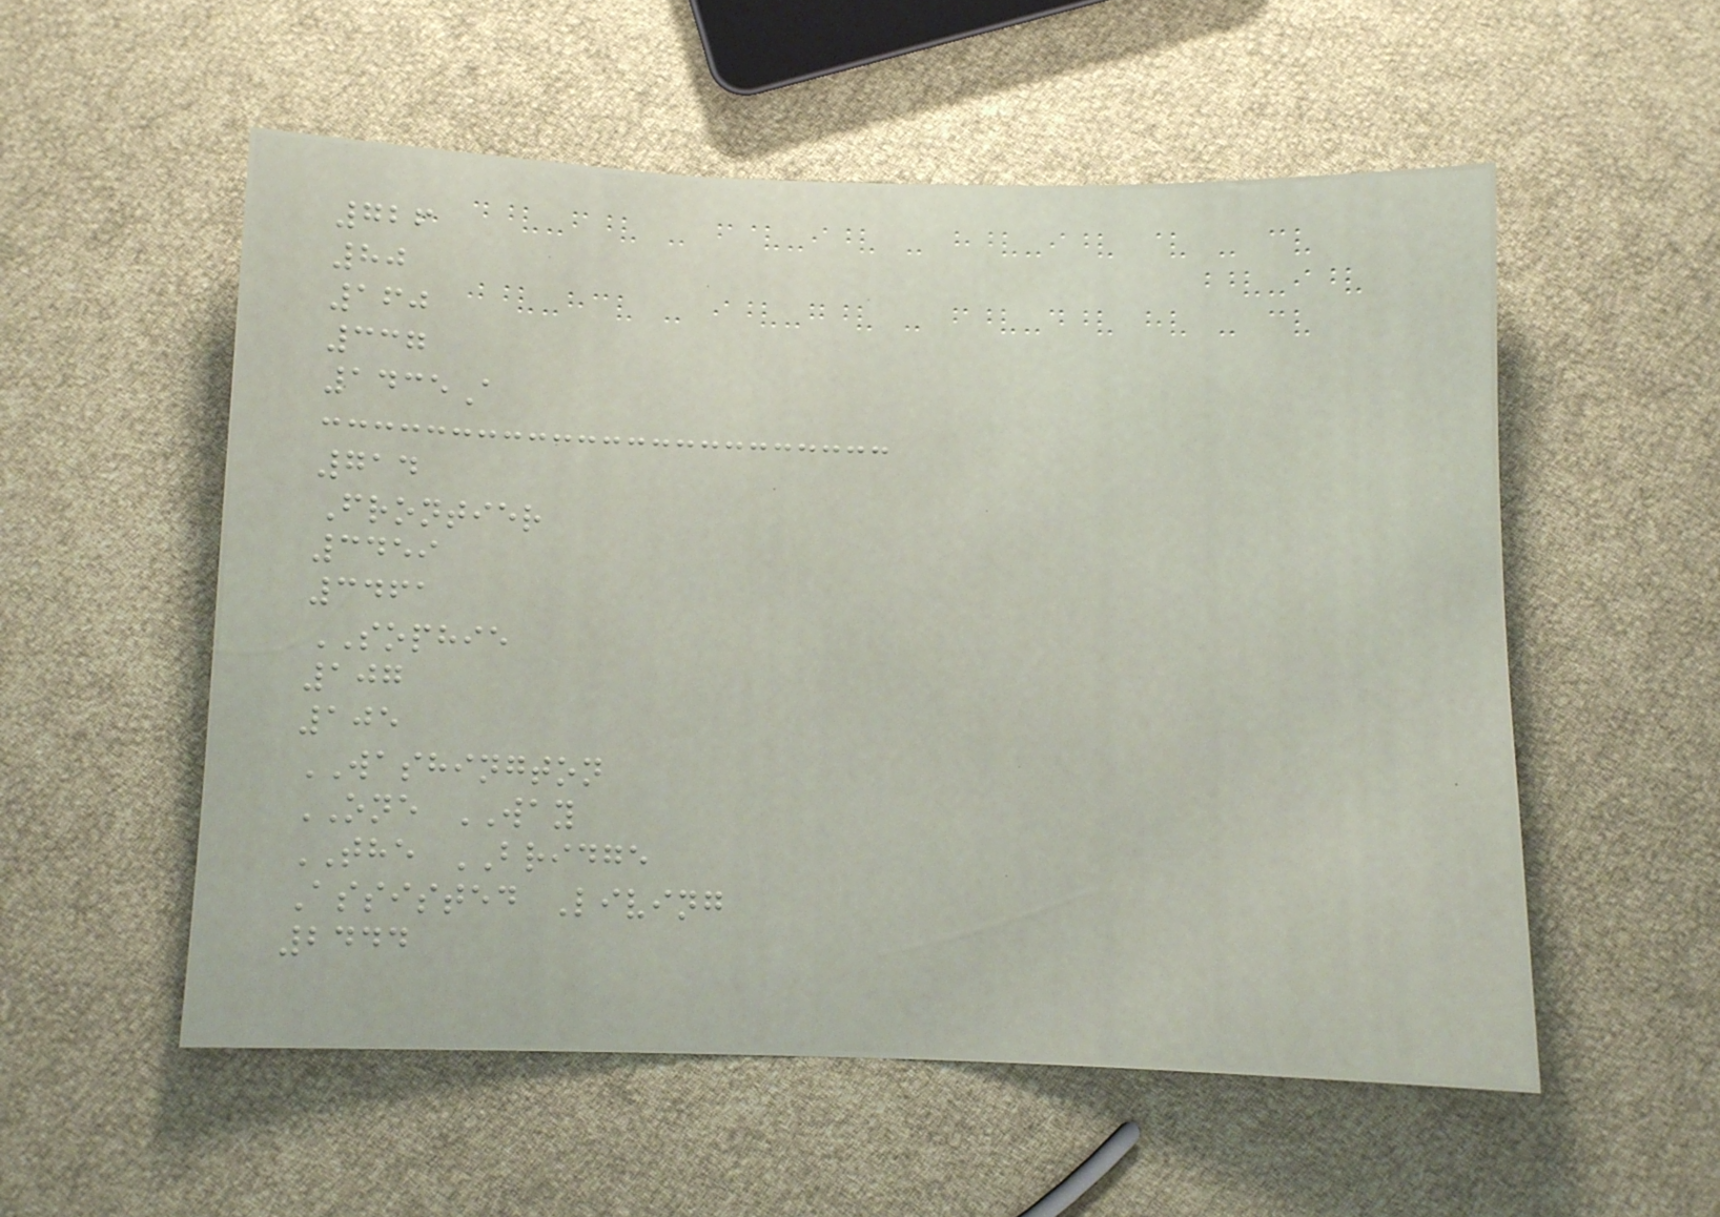726
80
160
337
1435A
714
Frontier
3459
3461
SOPHIE
107
105
WASHINGTON
ONE WAY
THE BRIDGE
Assisted Living
2444
